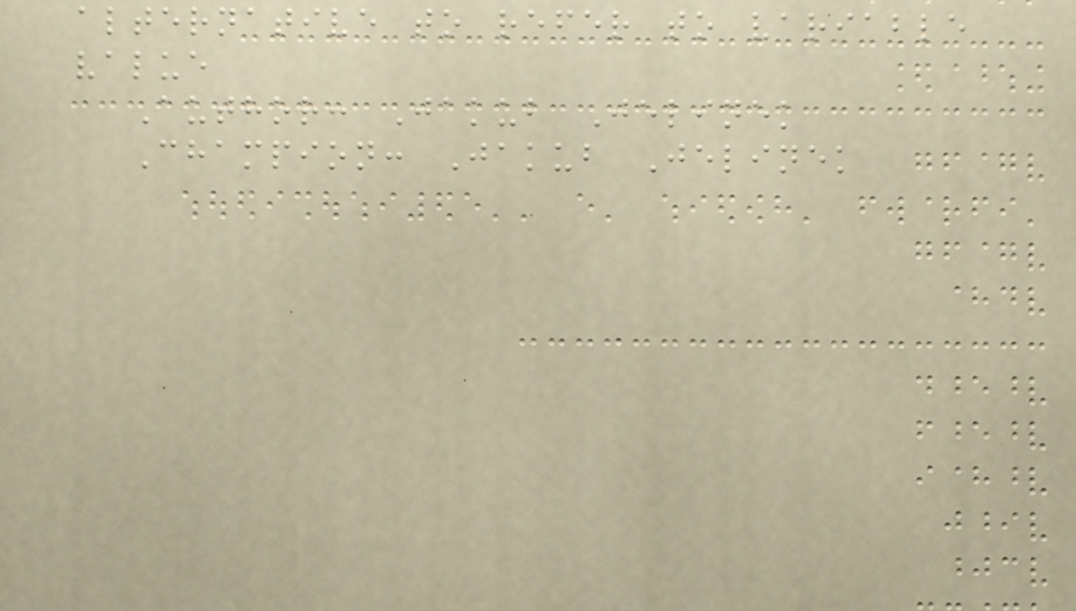alternative to refer to variable
value
Author: Jakub Jelinek
Champion: Jakub Jelinek
